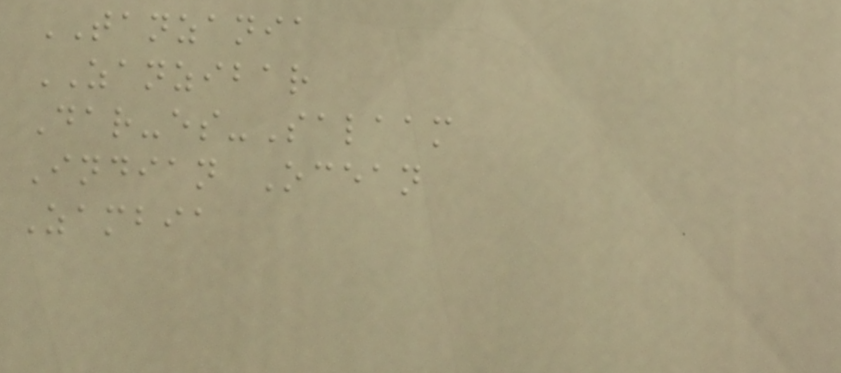TANZANIA
ZANZIBAR
Dar-es-Salaam
Indian Ocean
Zambia
